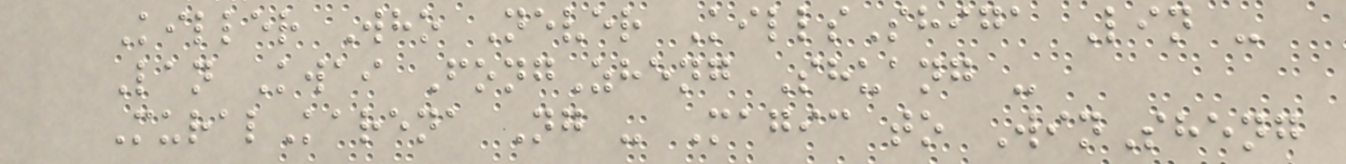Killer Who Never KillsShiga Lin -
Lan Kwai FongZheng Shuang -
MuralKarena Ng - Magic to WinSheng
